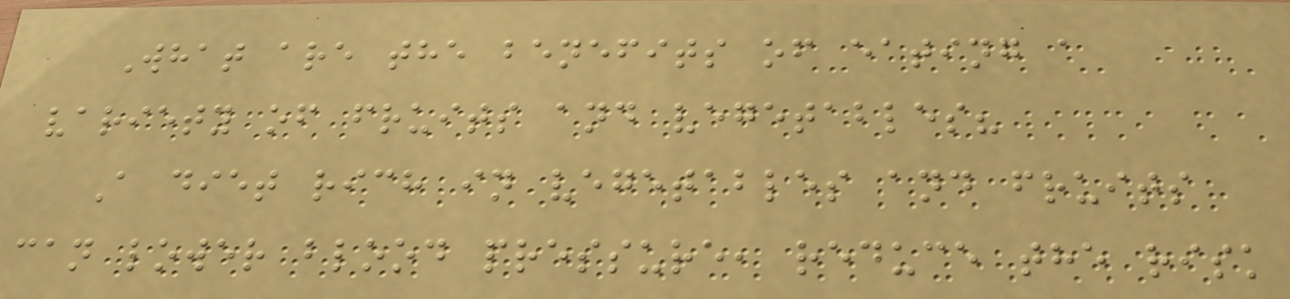What are the benefits of eating a
variety of fruits and vegetables?
A diet rich in vegetables and fruits
can lower blood pressure, reduce the risk
